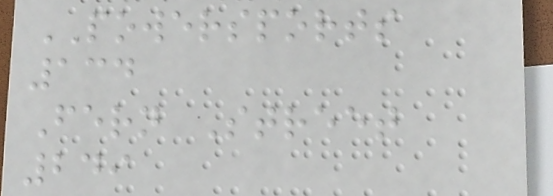POWERSPORTS
134
Fern Street
249
